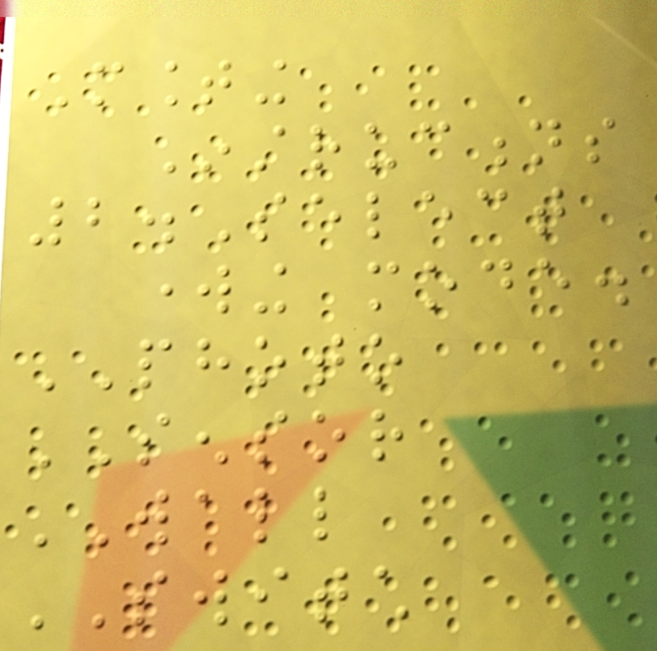Mounting
Instructions
2.Select
working mode.
PHOTO
SENSOR
WALL
SWITCH
